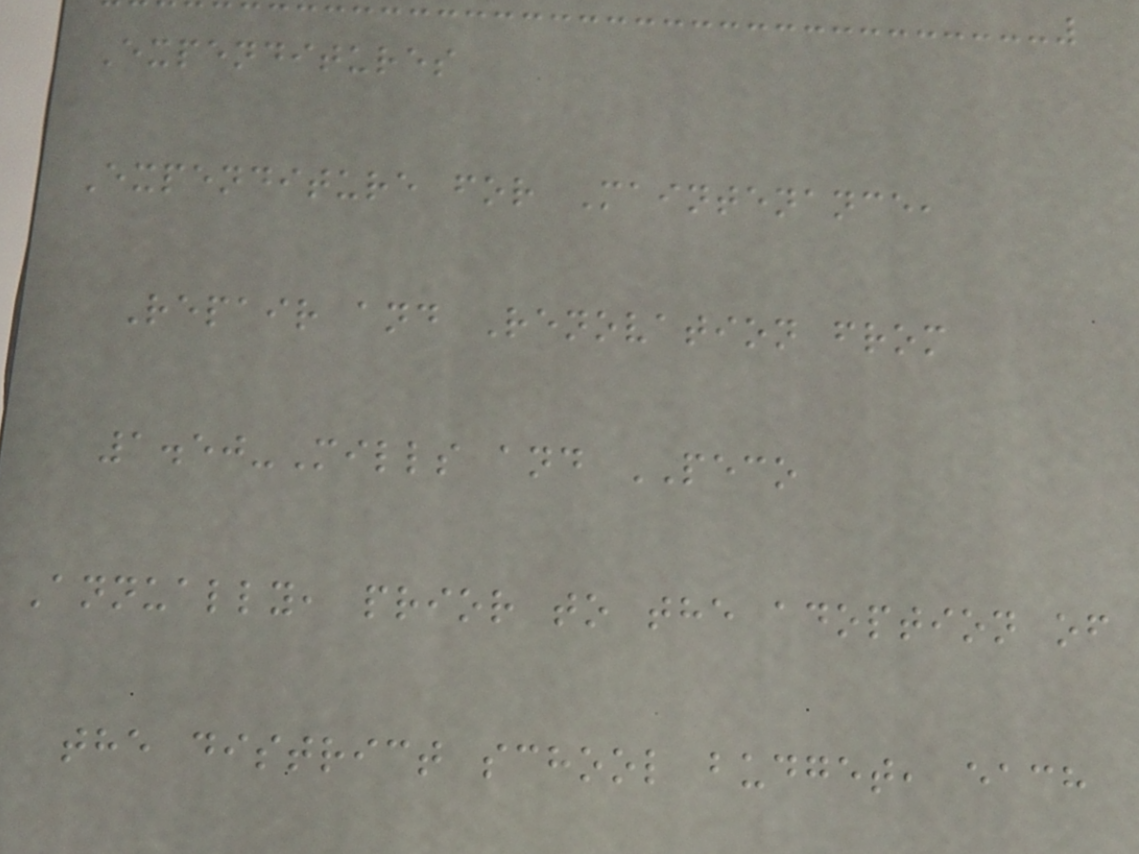Expenditures
Expenditure for Maintenance,
Repair and Renovation from
1.50-Mills and PECO
Annually, prior to the adoption of
the district school budget, each
